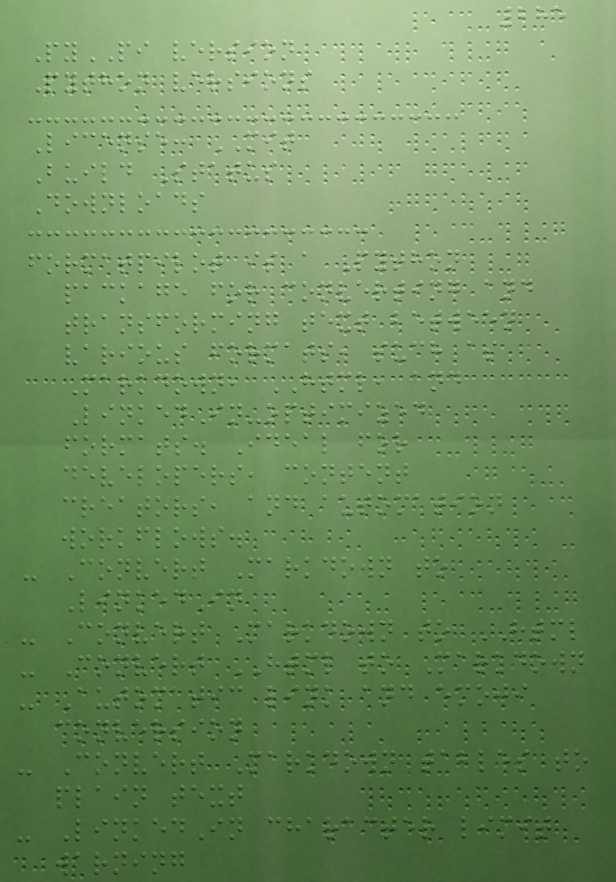285
PyPI version
Python versions
License: MIT
Build Status
Downloads
formatpilot is a Python
package for converting and
transforming text between
various formats, such as
Markdown, HTML, and
LinkedIn-optimized
formats. Ideal for
developers, content
creators, and automation
workflows.
- Convert Markdown to
LinkedIn
- Convert Markdown to HTML
- Convert HTML to Markdown
- Automatic link and emoji
conversion
- Convert Markdown tables to
plain text
- LinkedIn character limit
warning
